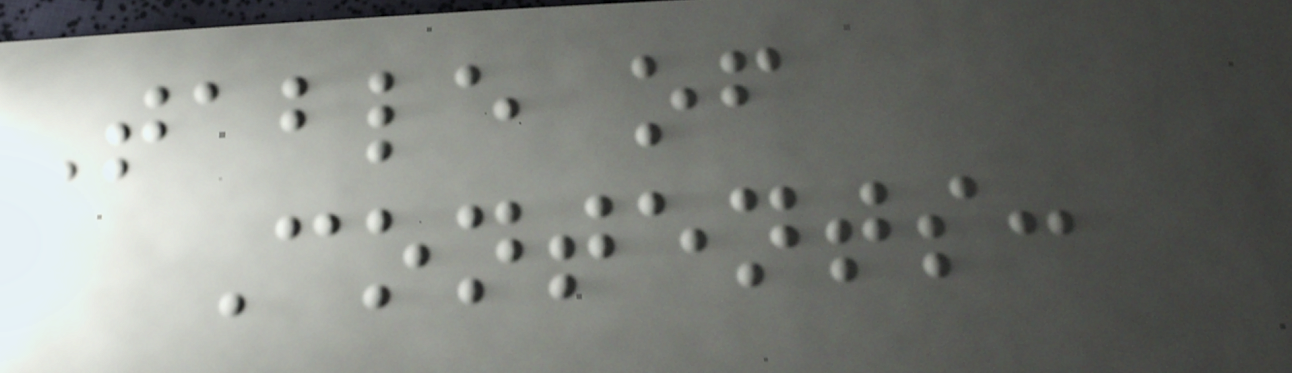Table of
Contents:
